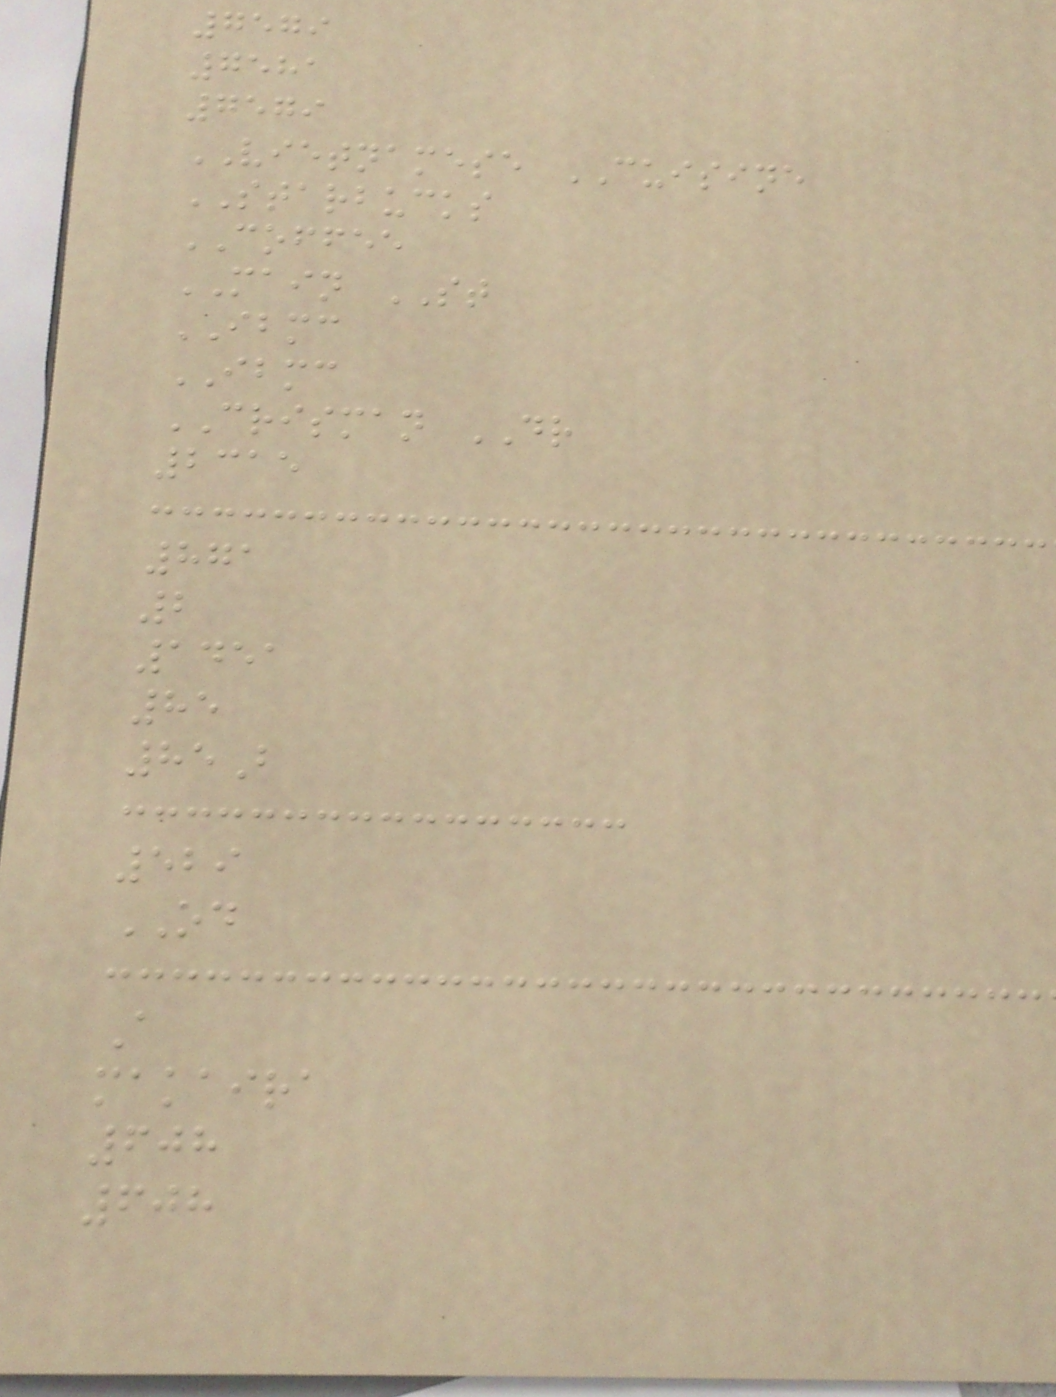7579
7581
7579
VIETNAMESE CUISINE
STARBUCKS
COFFEE
MAIN ST
IBMC
IBMC
CRISMAN DR
2315
871
2
1451
85
85B
529
OD
A
makaira
608
608
